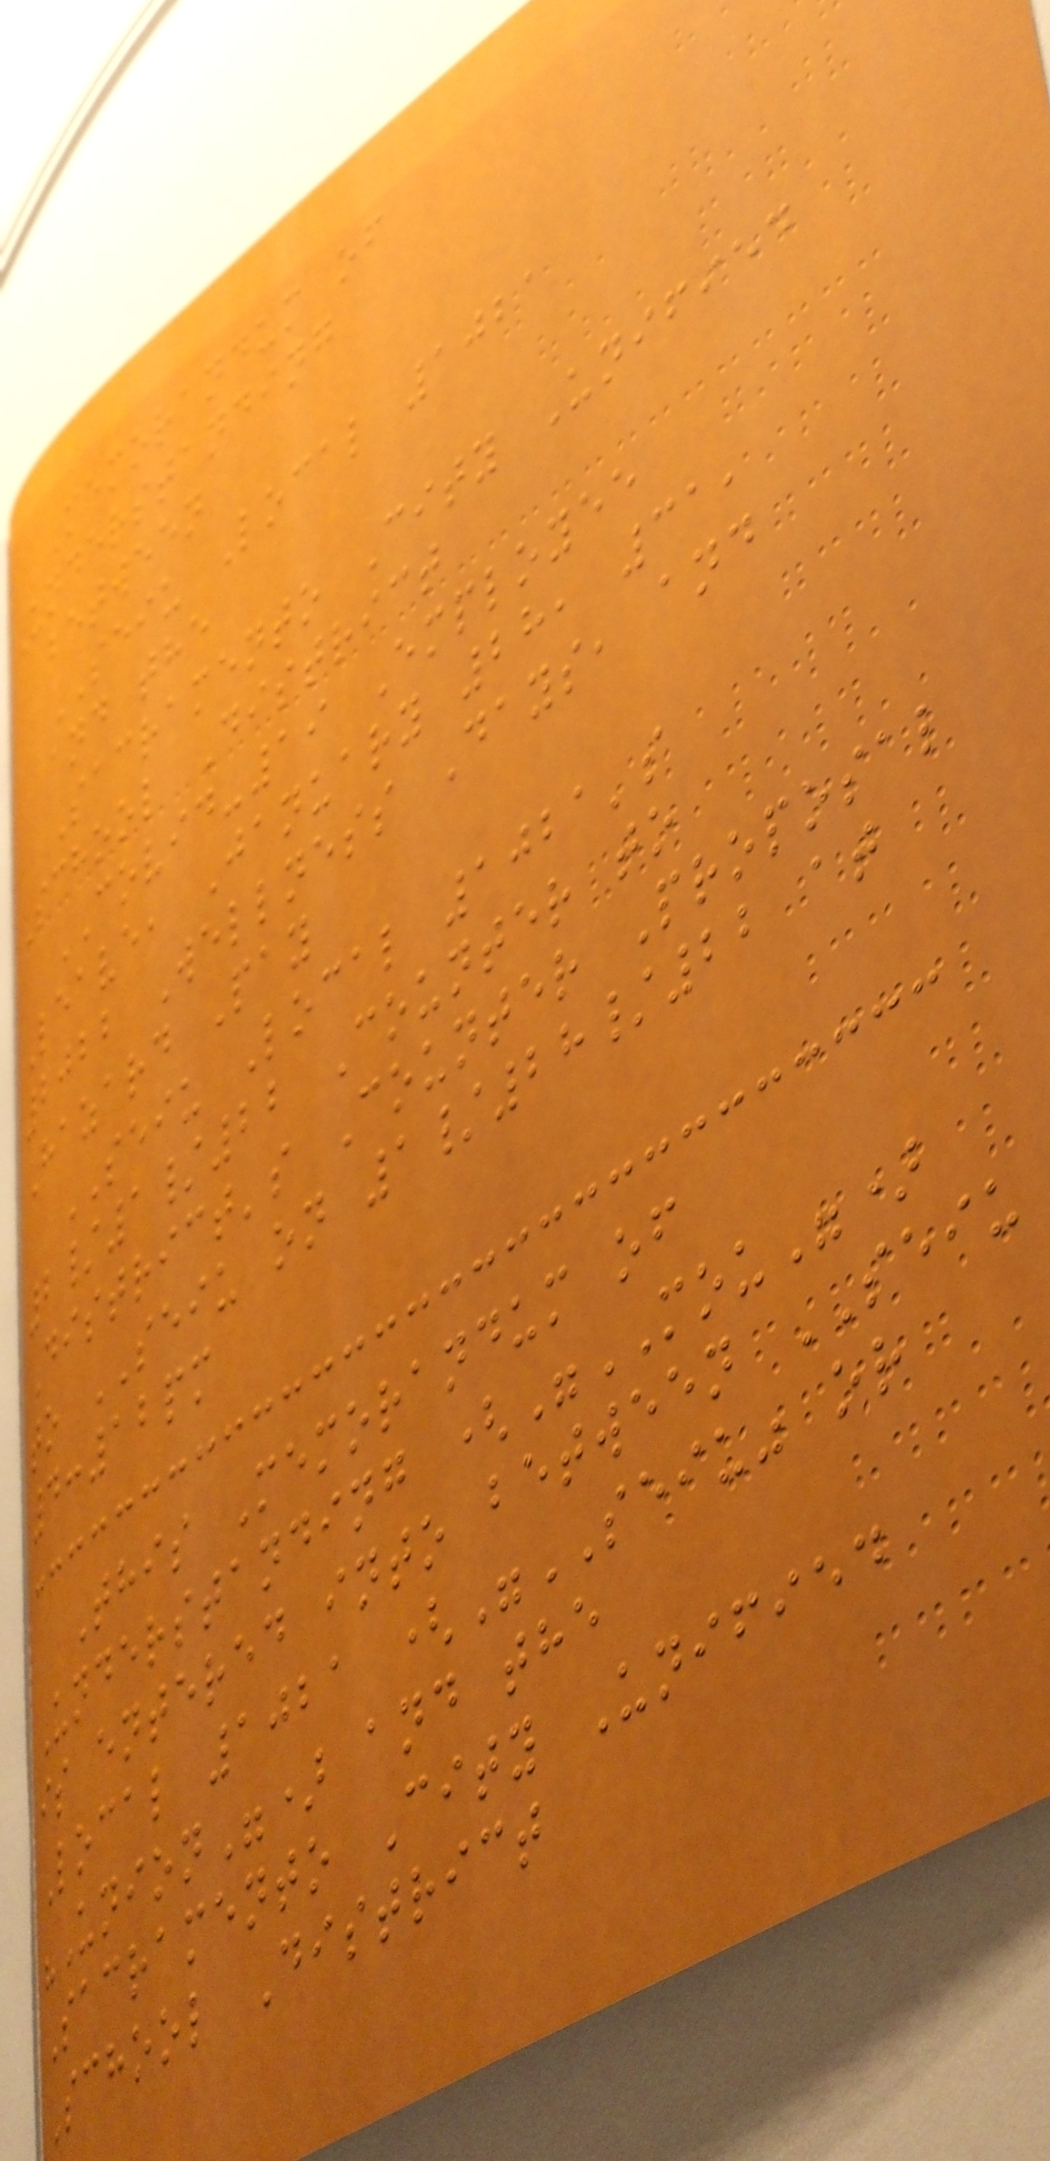Memorandum of
Understanding
between
SEIU Local 1021
and the
Sacramento City Unified
School District
COVID-19 Employee
Leave, January 28, 31,
2022 Wellness Days, and
Hazard Pay
SEIU Local 1021's
2/1/22 Counter to
District's Counter Proposal
to SEIU on 1/28/22 at
4:12pm
This Memorandum of
Understanding ("MOU")
is entered into between SEIU
Local 1021 ("SEIU" or
"Union") and the
Sacramento City Unified
School District
